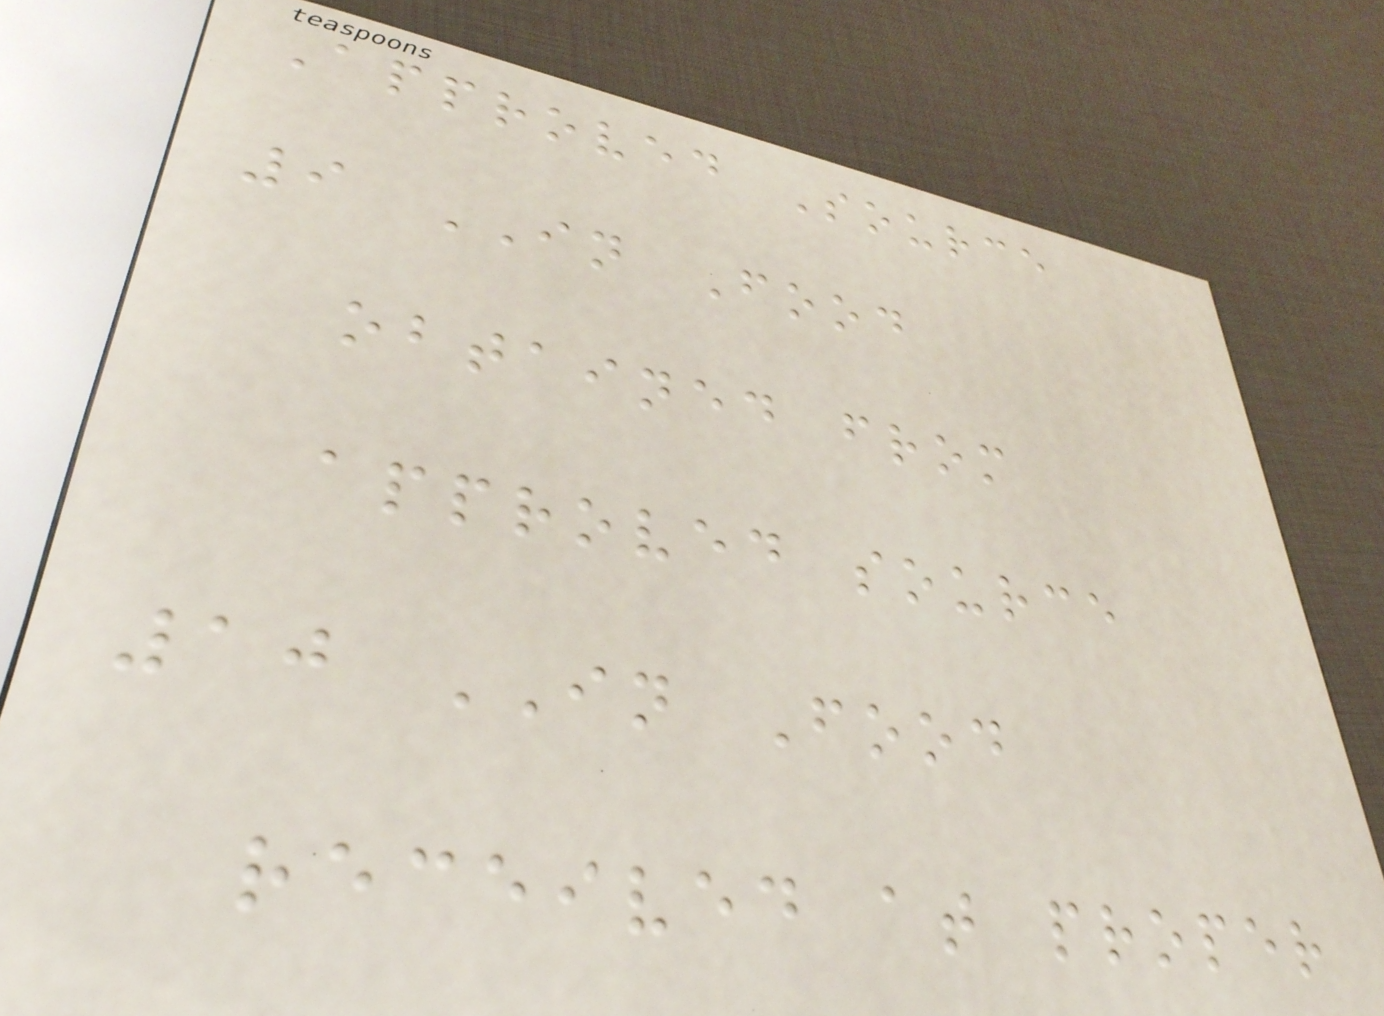Approved Source
9 IN Food
obtained from
approved source
10 IN Food
received at proper
